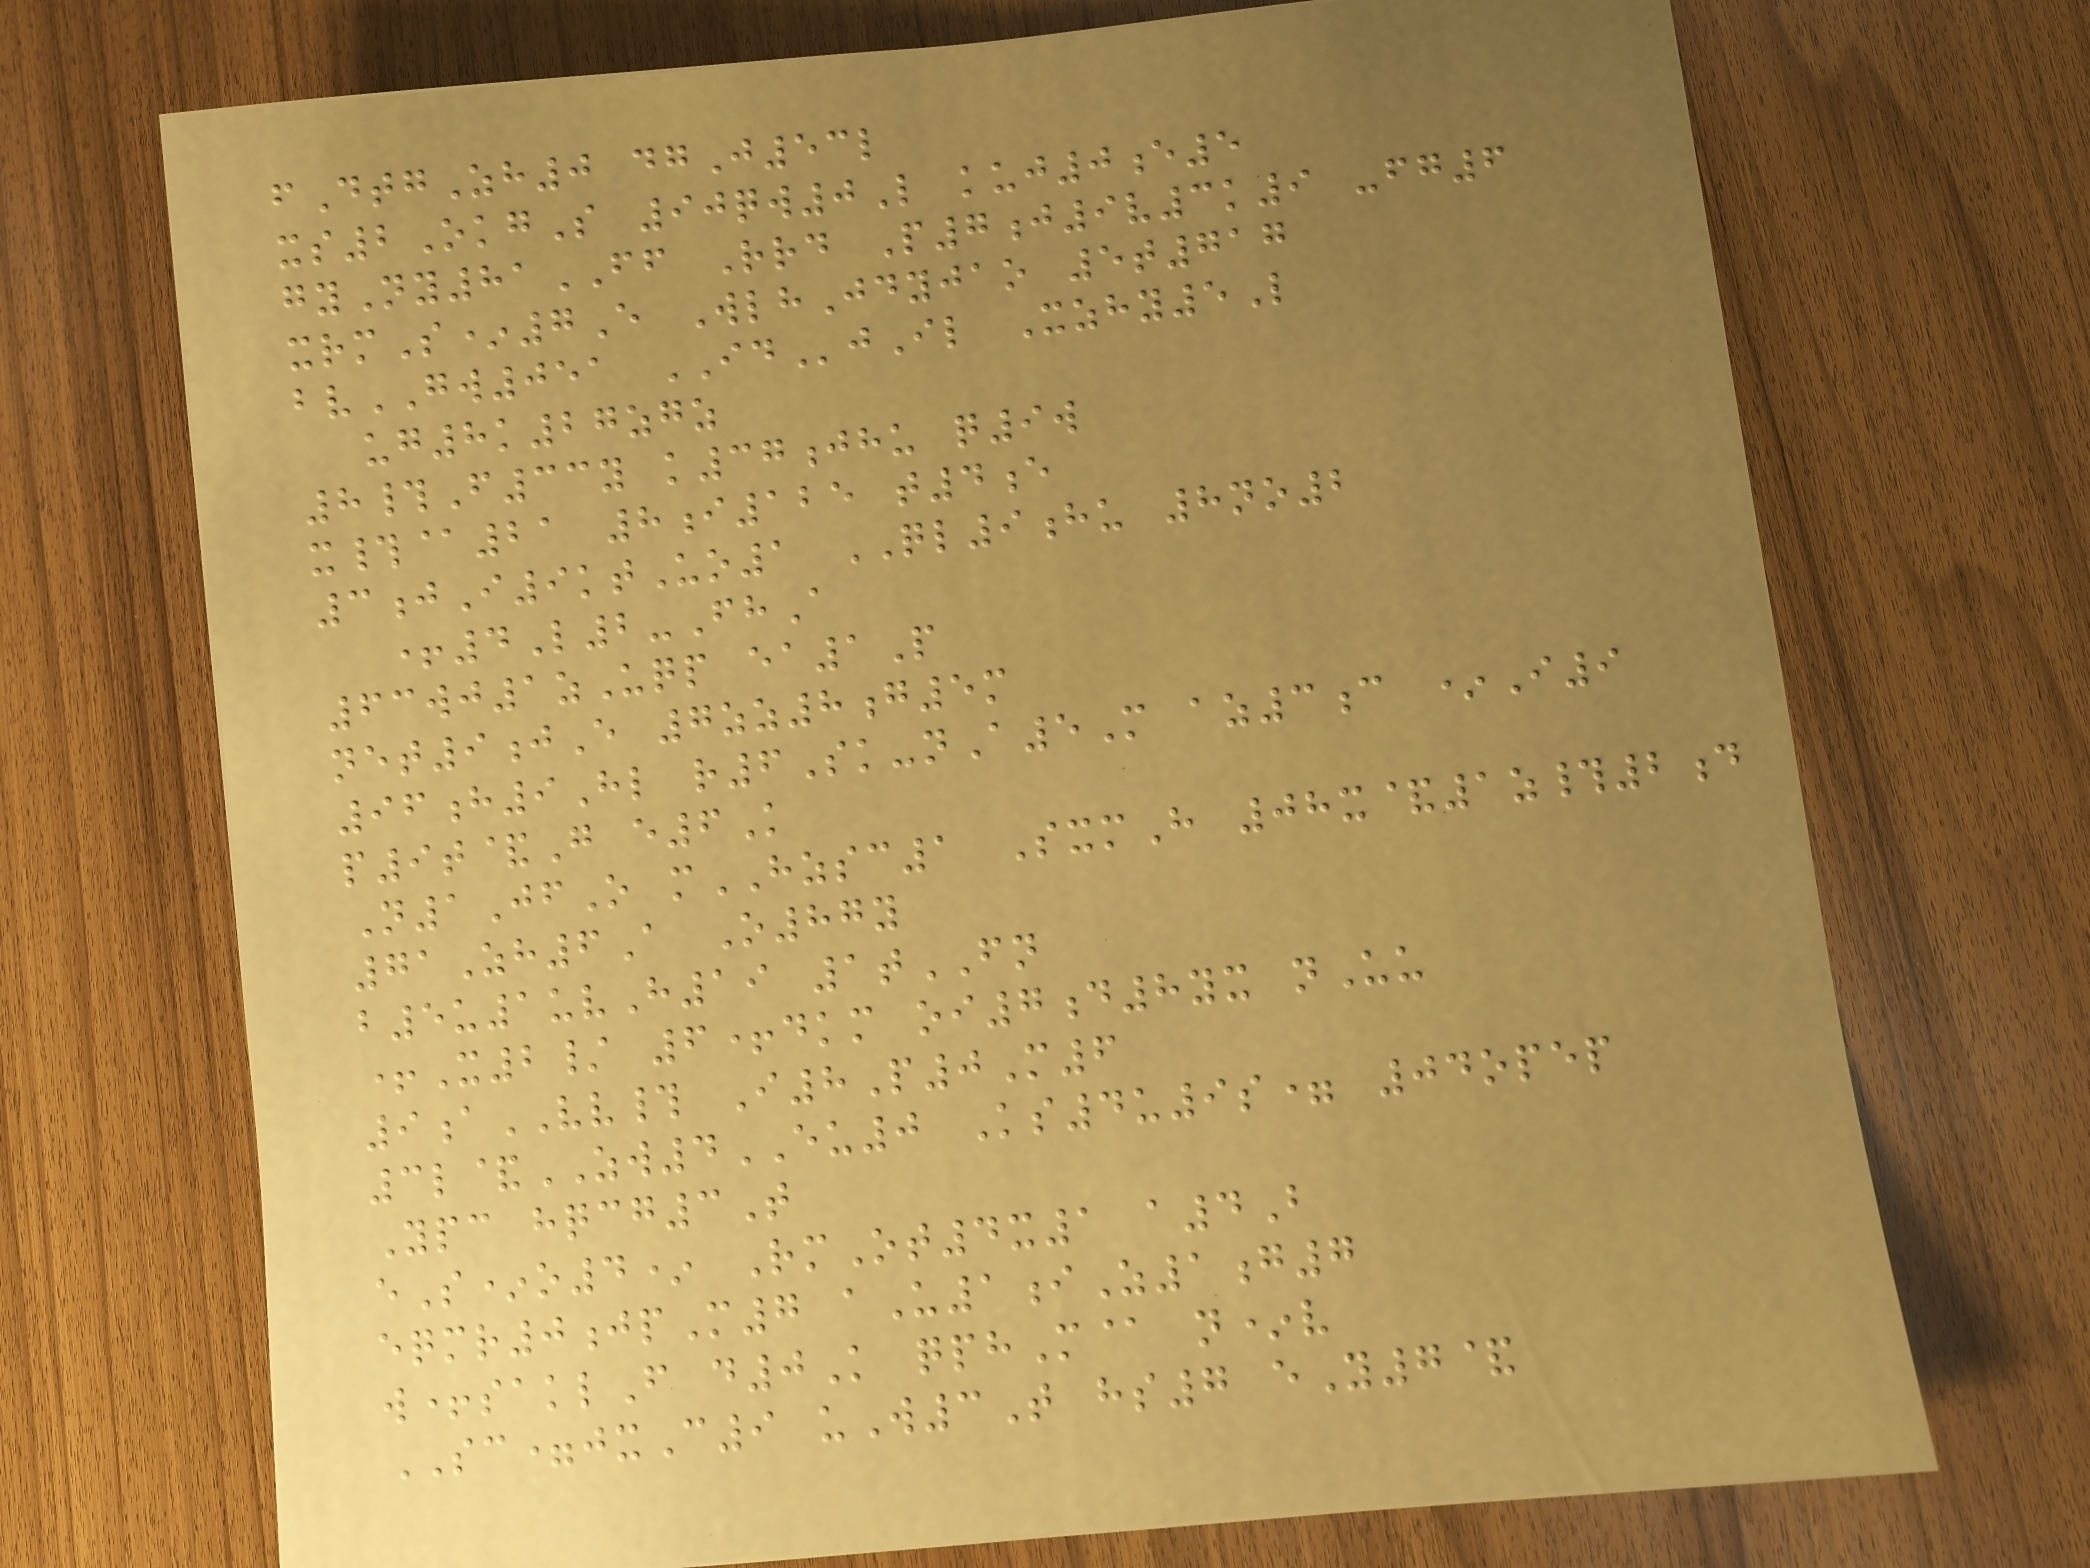fDtgZh0 dgJ53l
xs2OkgS 90qw0L kuj0e5
gyNy81FF Rrd P7j9v3k9 -fg6
xrmS*7E WlhJdyjao 5t717
bvGW051 IDjIl Xzhy5L
ug8k27zgz
8#F33y k37jhu q9w
x#@21 8i125 t4e
3jI9ktUo1 QL9hu 8no2
+4L2-FhA
63wj1zUqp ea1P
net9jE 7zz8g5m
96h9Hl r6Sk-nA5M az3c *I9
p9t&G e6K
N1JfO mHZSC1 SxmH 08x&1z#2d
71Zh6A O87y
b5u1uvH19 1tFN
+X2/ 6+dkm oi7d8yx nUu
9aVV# I8P0M6
3l&ZW4EU0 Ks4u9s= 04opep
Ypc hqcg3T
eS*o4* RmOt4x1 a4B
eqmr0jpM7 aU1iZ1g7
w+saklF d0K qphM@ n*v
SC=jxC9 uW3T hs7 eY7&
